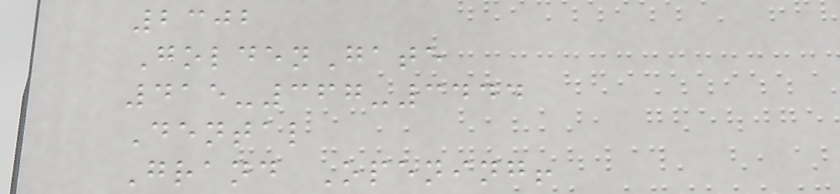2302
GoldenGate
415-367-3444
Dental
Grand Opening!
